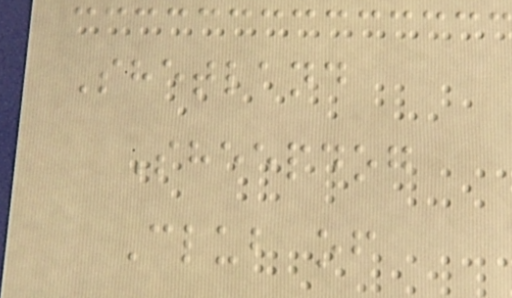Shetland
Sheepdog
Club of
